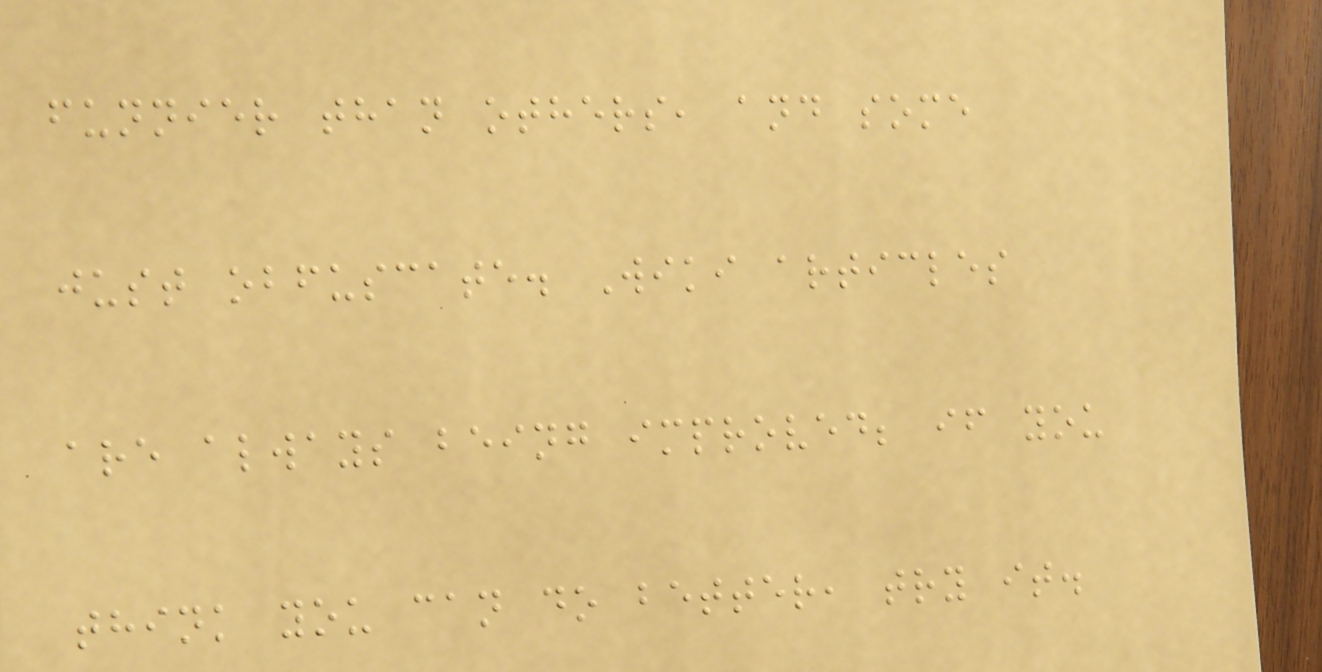funnier than others, and some
just obfuscate. Wiki articles
are always being improved; if you
think you can do better, try it.
